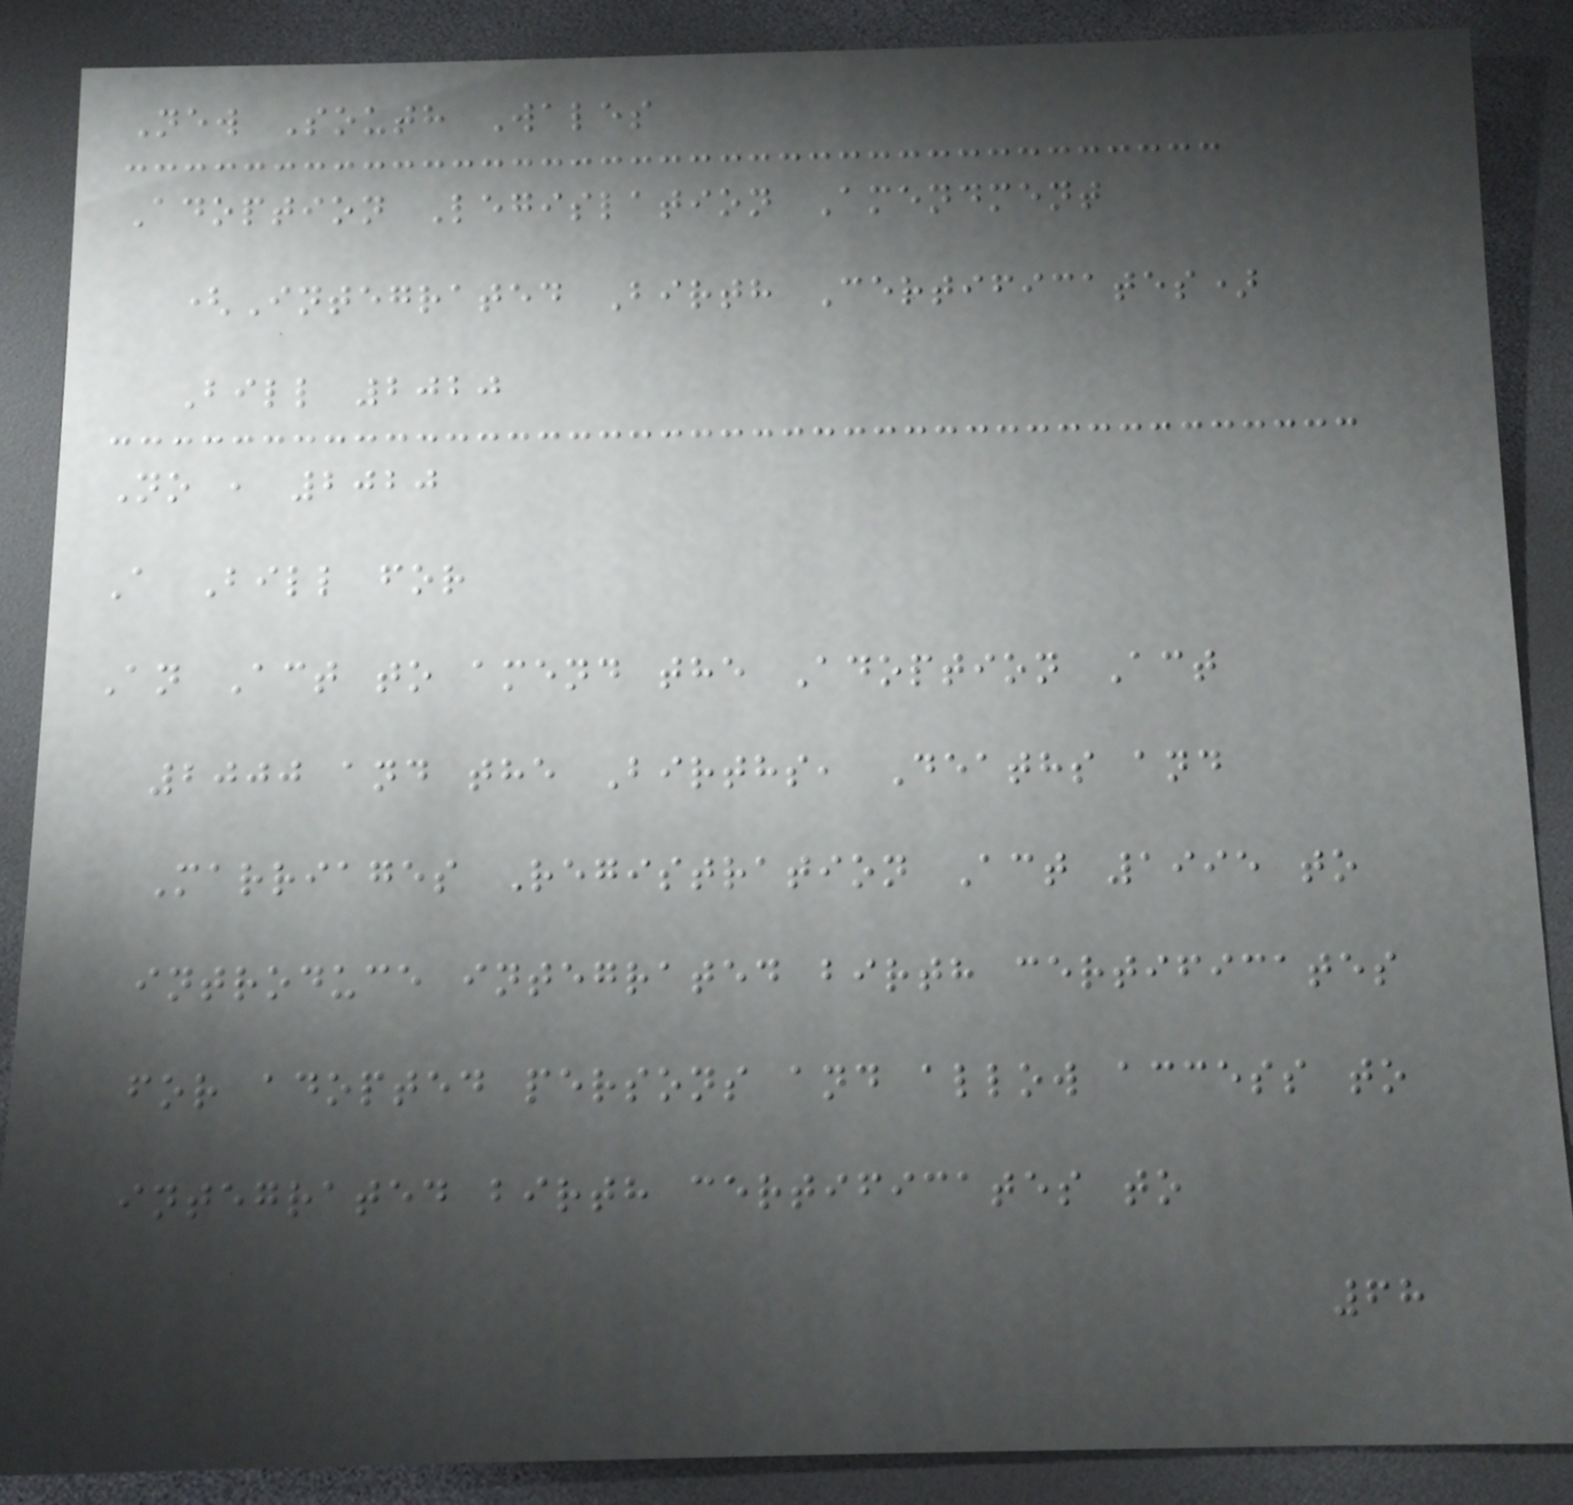New South Wales
Adoption Legislation Amendment
(Integrated Birth Certificates)
Bill 2020
No , 2020
A Bill for
An Act to amend the Adoption Act
2000 and the Births, Deaths and
Marriages Registration Act 1995 to
introduce integrated birth certificates
for adopted persons and allow access to
integrated birth certificates to
68
